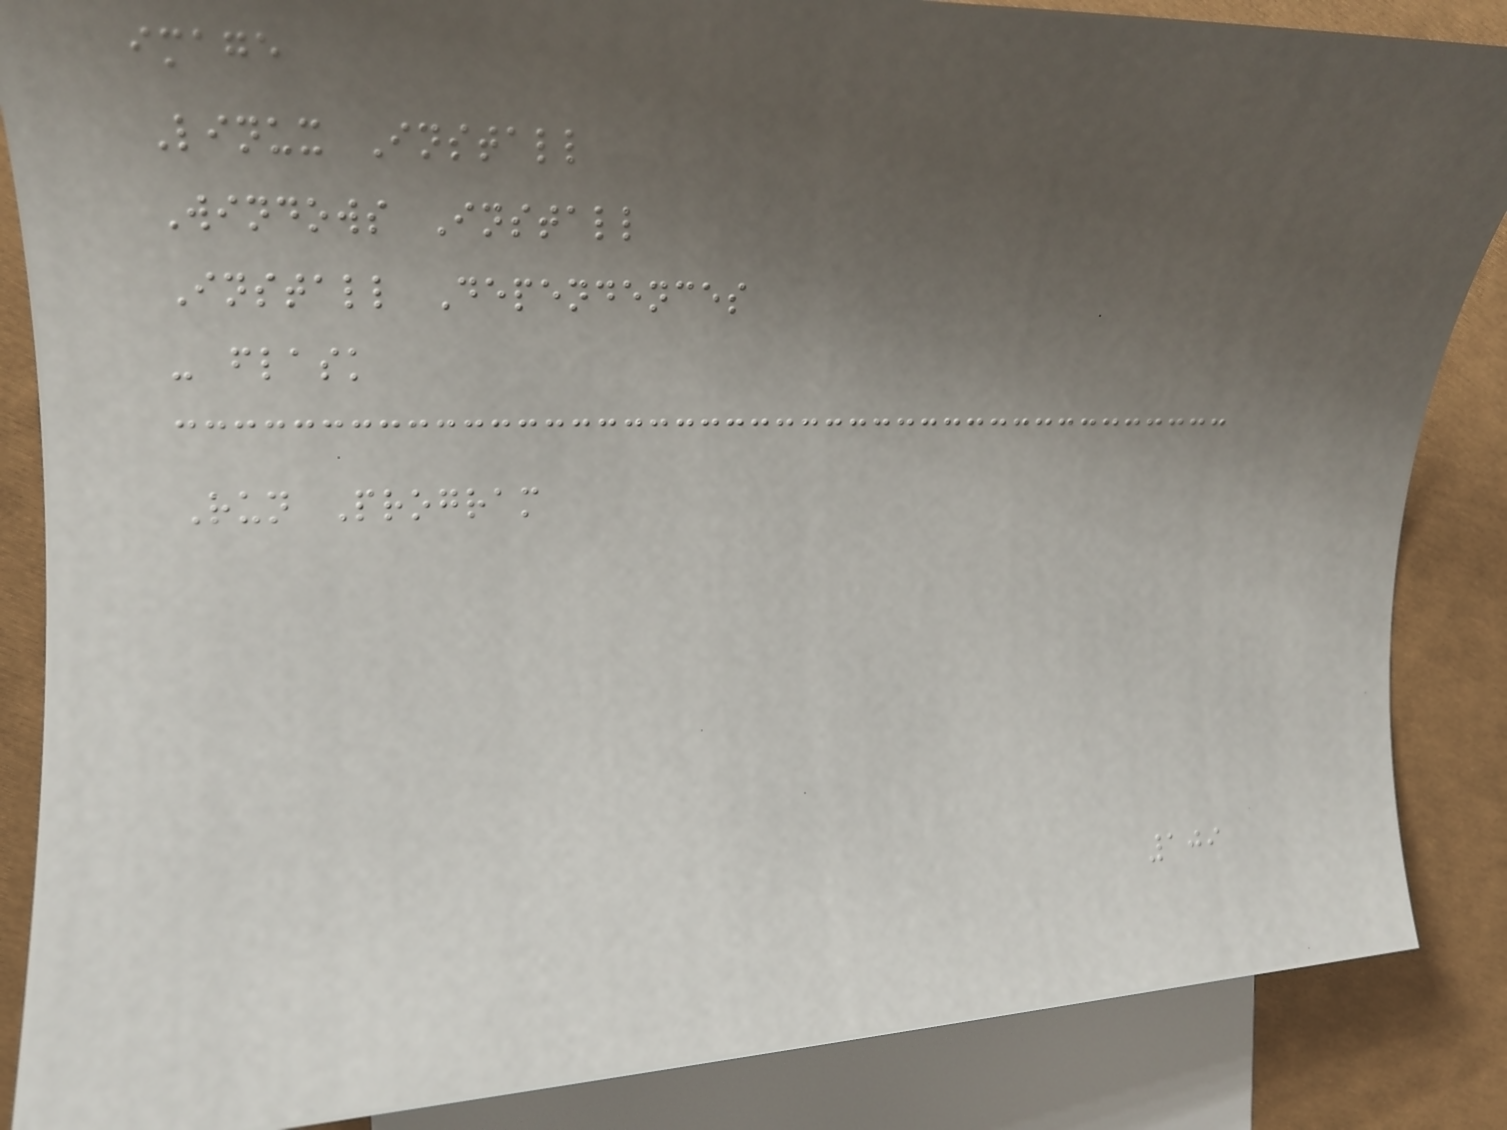image
Linux Install
Windows Install
Install Dependences
- flask
Run Program
109
